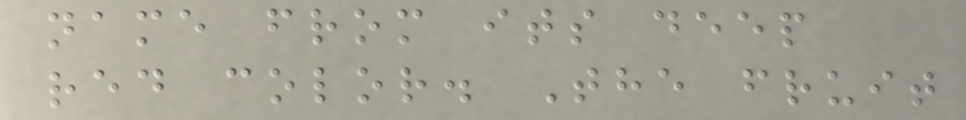name from its deep
red color. The fruit
